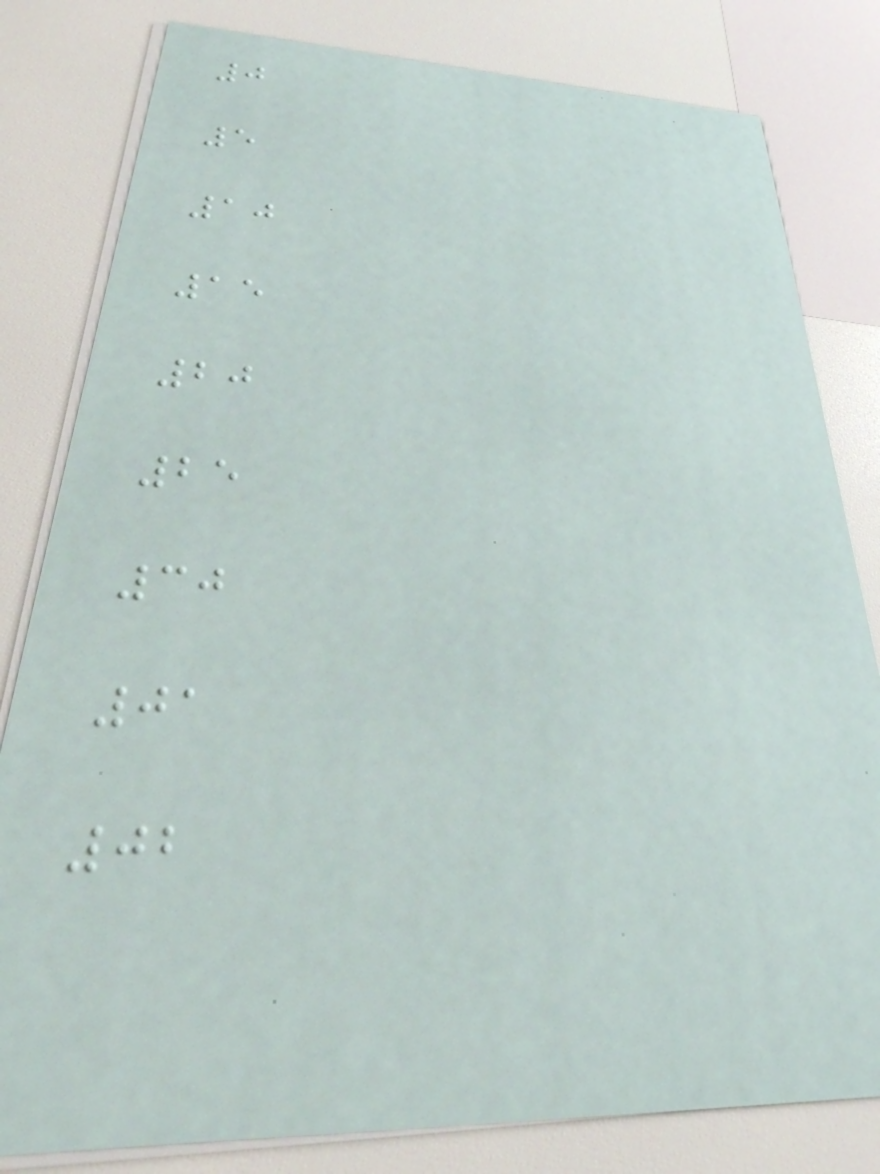0
5
10
15
20
25
30
01
02
